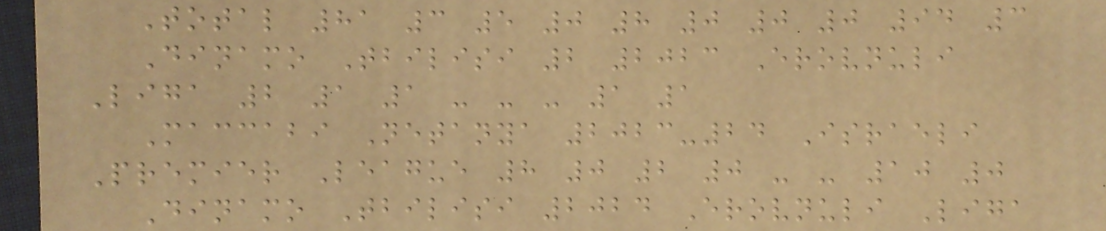Total 81 3 5 0 8 0 0 0 94 3
Dinamo Tbilisi 2 2023 Erovnuli
Liga 2 1 1 - - - 1 1
Maccabi Netanya 2023-24 Israeli
Premier League 8 0 2 0 - - 10 0
Dinamo Tbilisi 2024 Erovnuli Liga
